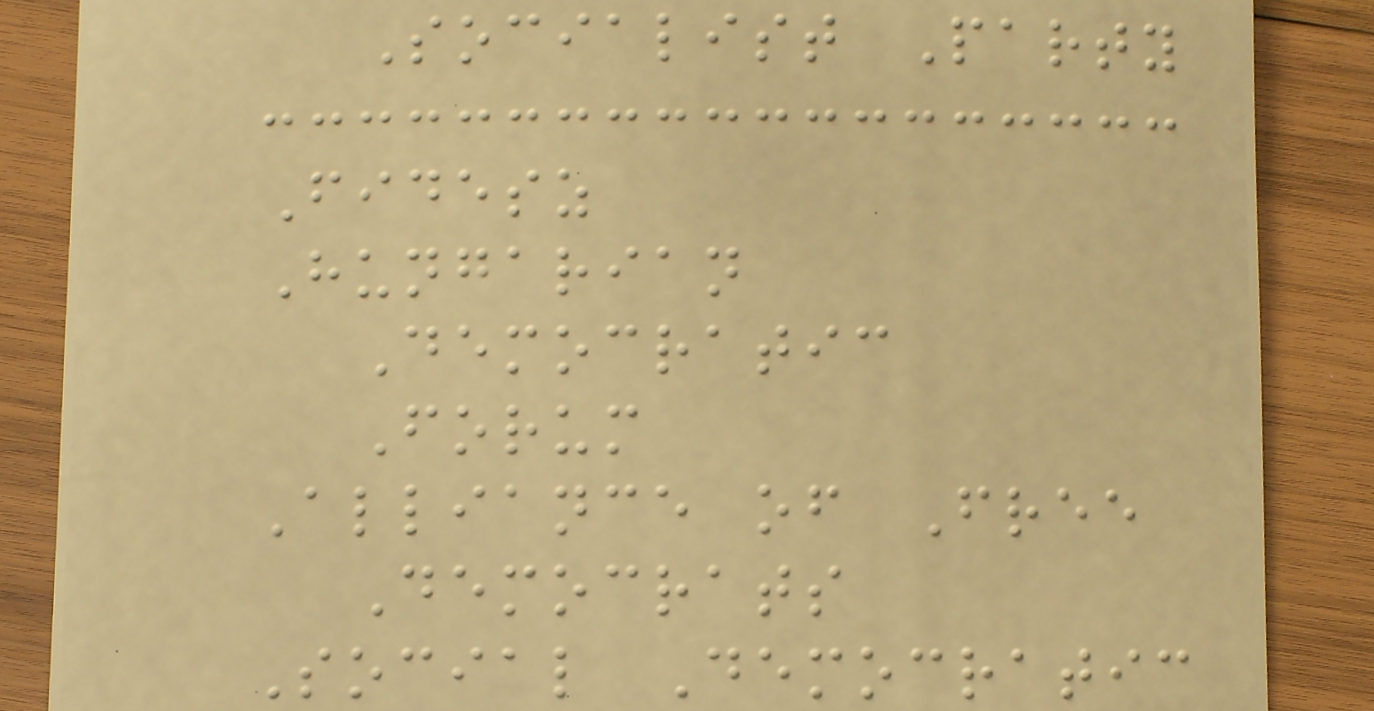Socialist Party
Fidesz
Hungarian
Democratic
Forum
Alliance of Free
Democrats
Social Democratic
